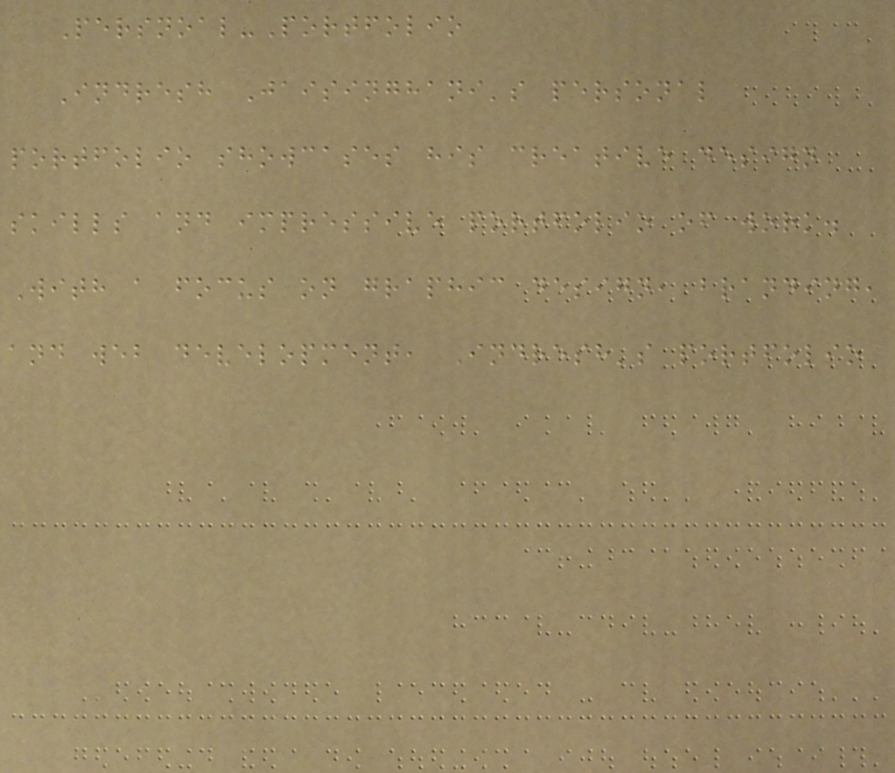Persnoal-Portfolio
Indresh Jaisinghani's personal
portfolio showcases his creative design
skills and impressive portfolio of work.
With a focus on graphic design, branding,
and web development, Indresh's portfolio
